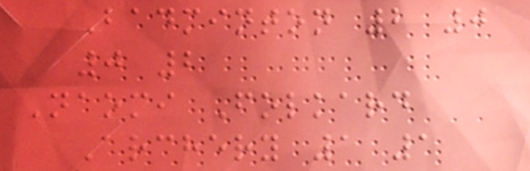Badminton 2 0
0 2
Naomi Folkard
Archery 1 1
